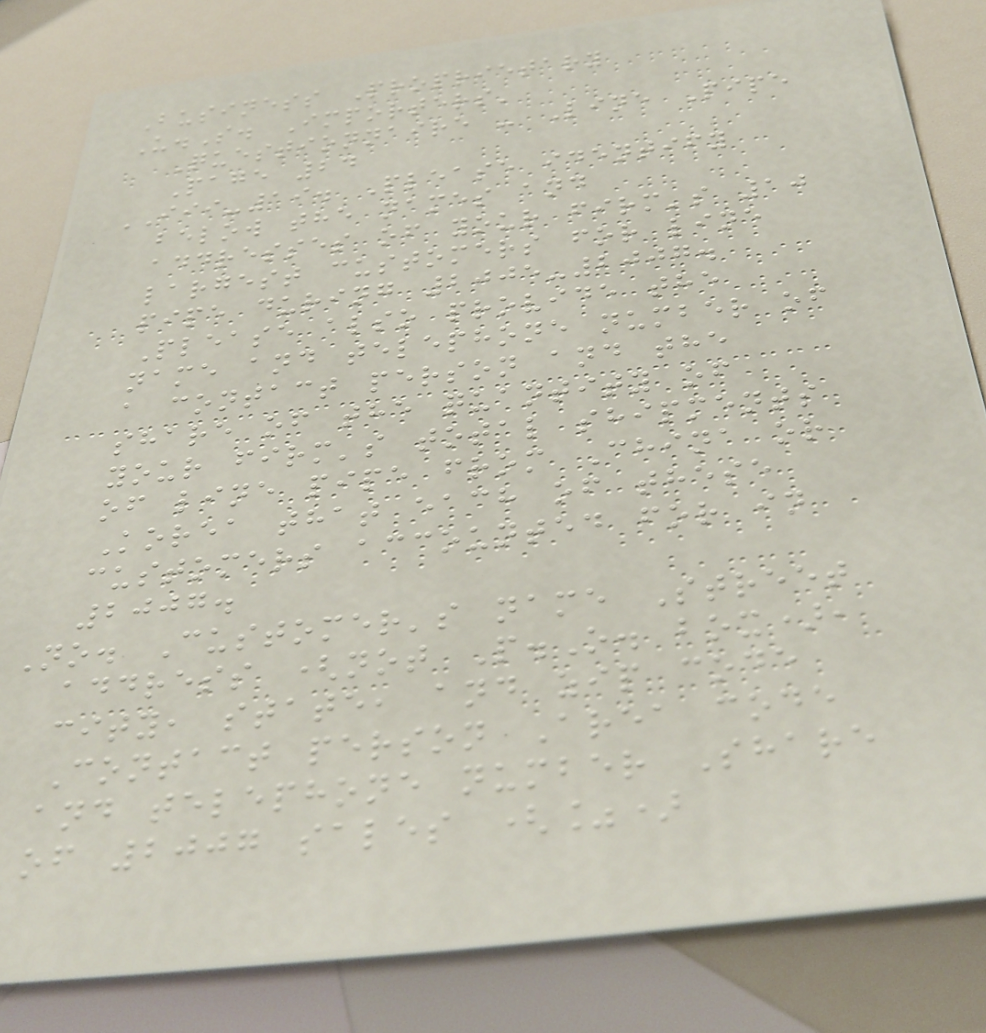Business Proprietary
U.S. Importers'
Questionnaire - Line Pipe
Page 24
III-19. Please identify
below the names and
addresses of your firm's 10
largest customers for line
pipe during 2005-2007.
Please also provide the
name and telephone number of
a contact person and the
share of the quantity of
your firm's total shipments
of line pipe from China or
Korea that each of these
customers accounted for in
2007.
No. Customer's name Street
address (not P.O. box),
city, state, and zip code
Contact person Area code
and telephone number Share
of 2007 sales (%)
